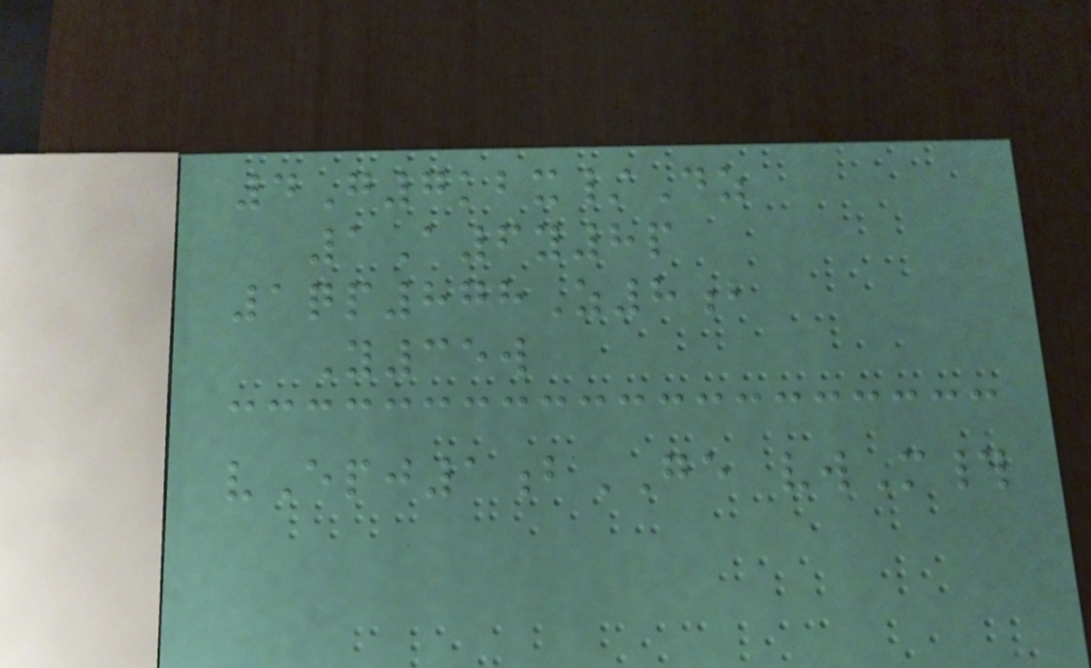4G7kbx/Dz
1A6y8p
1qp878Z8b
Y35w
vEpj1bGE vwM#
